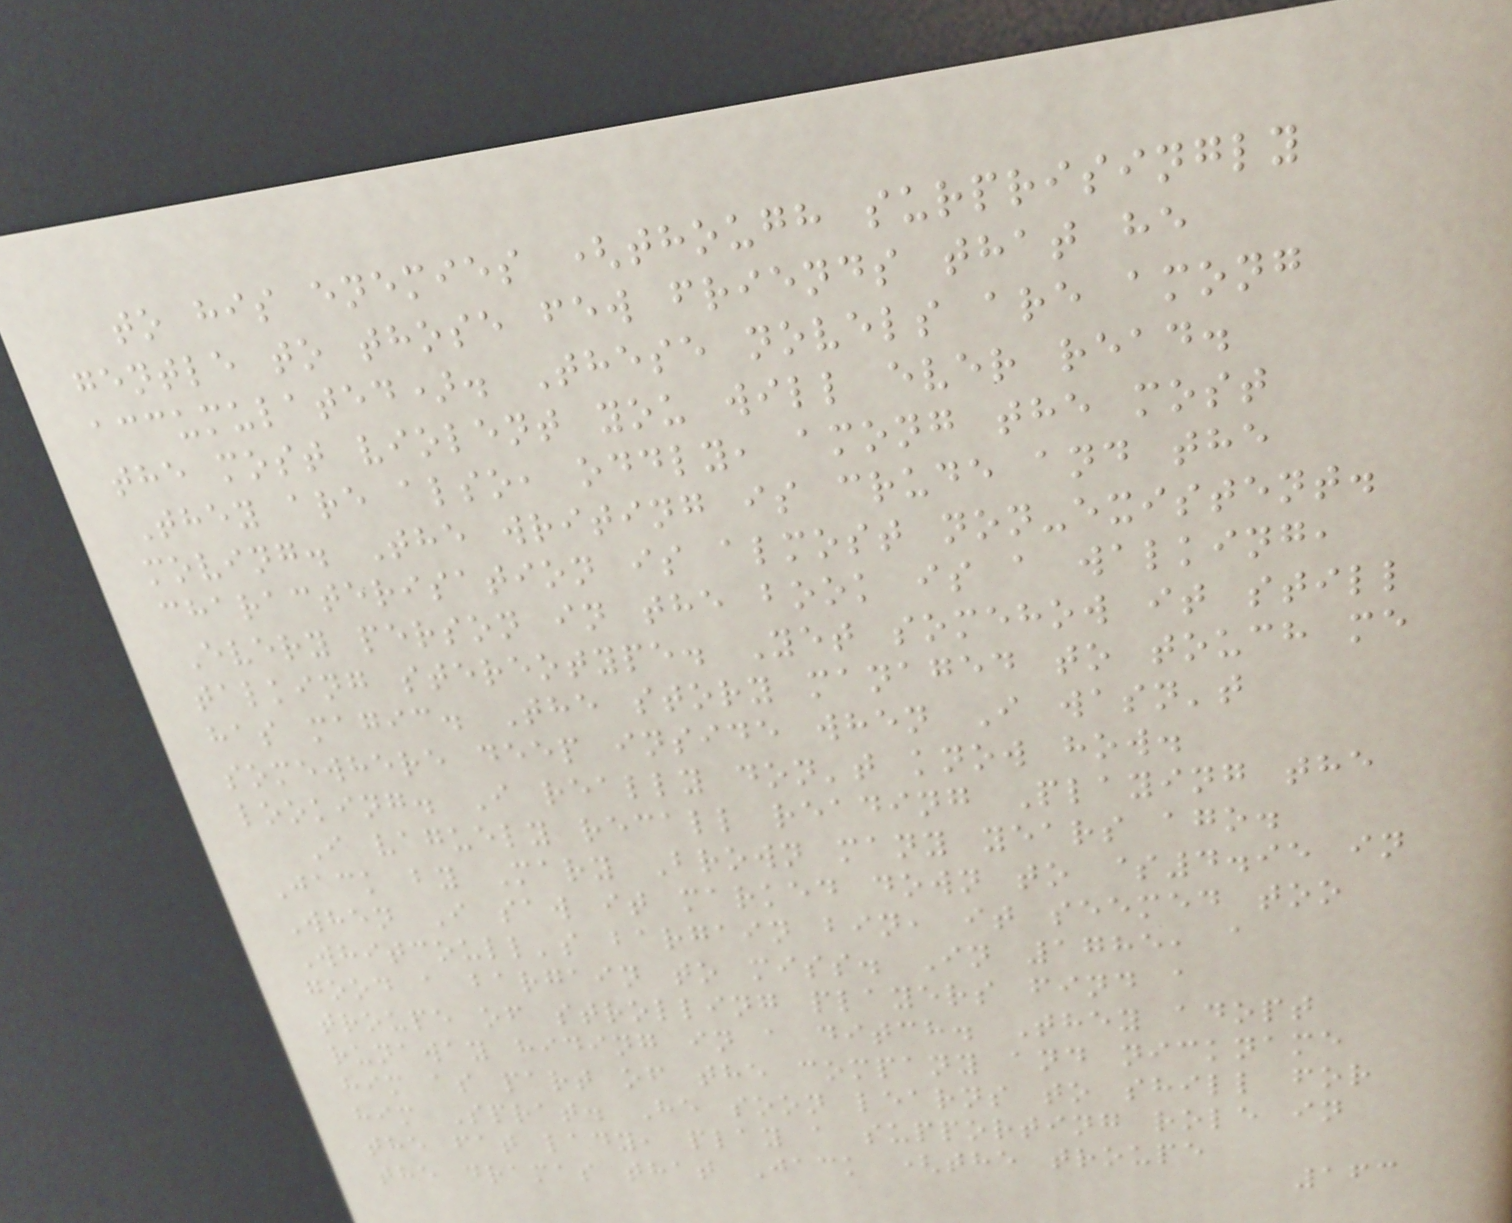to his enemies (though surprisingly
gentle to those few friends that he
accumulated). These novels are among
the most violent you will ever read.
They are also, oddly, among the most
moving. The writing is crude and the
characterisation is almost non-existent.
Every person in the book is a walking,
talking stereotype. Yet somehow it still
has magic. The story managed to touch me
somewhere deep inside when I wasn't
looking. I really don't know how.
I vaguely recall reading Playing the
Jack by Mary Brown many years ago.
When I saw it marked down to $4.95 in
Whitcoull's bargain bin, it seemed too
good a bargain to miss. In 1785, a
troupe of strolling players find a
runaway hiding in a ditch. They adopt
him as part of the company and nickname
him Sprat. He soon learns to shill for
the fat lady, play a supporting role in
the dramas that Jack (the troupe
163
